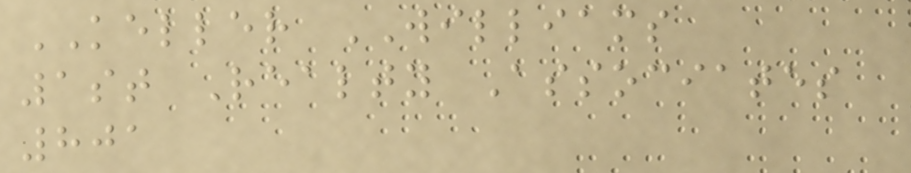KELLER WILLIAMS
1st Realty Associates
801
